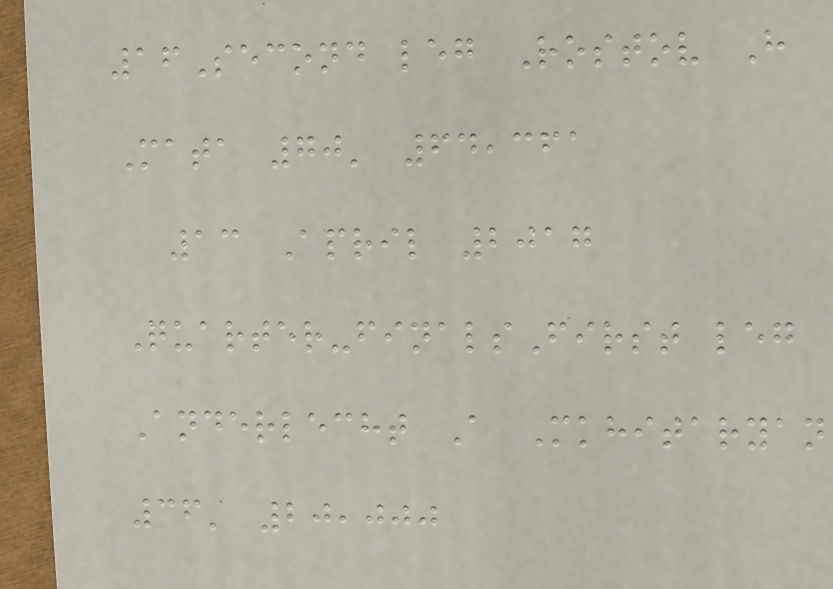16Second leg Rostov H
Mata 70' 64,361
13 April 2017
Quarter-finalsFirst leg
Anderlecht A Mkhitaryan
36' 20,000
